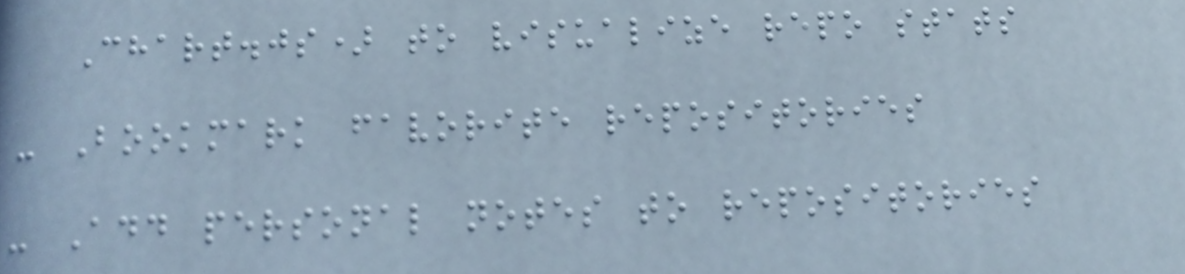Chart.js) to visualize repo stats
- Bookmark favorite repositories
- Add personal notes to repositories
